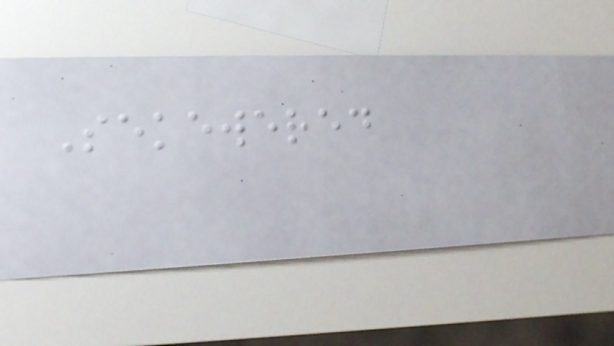Sekewered
